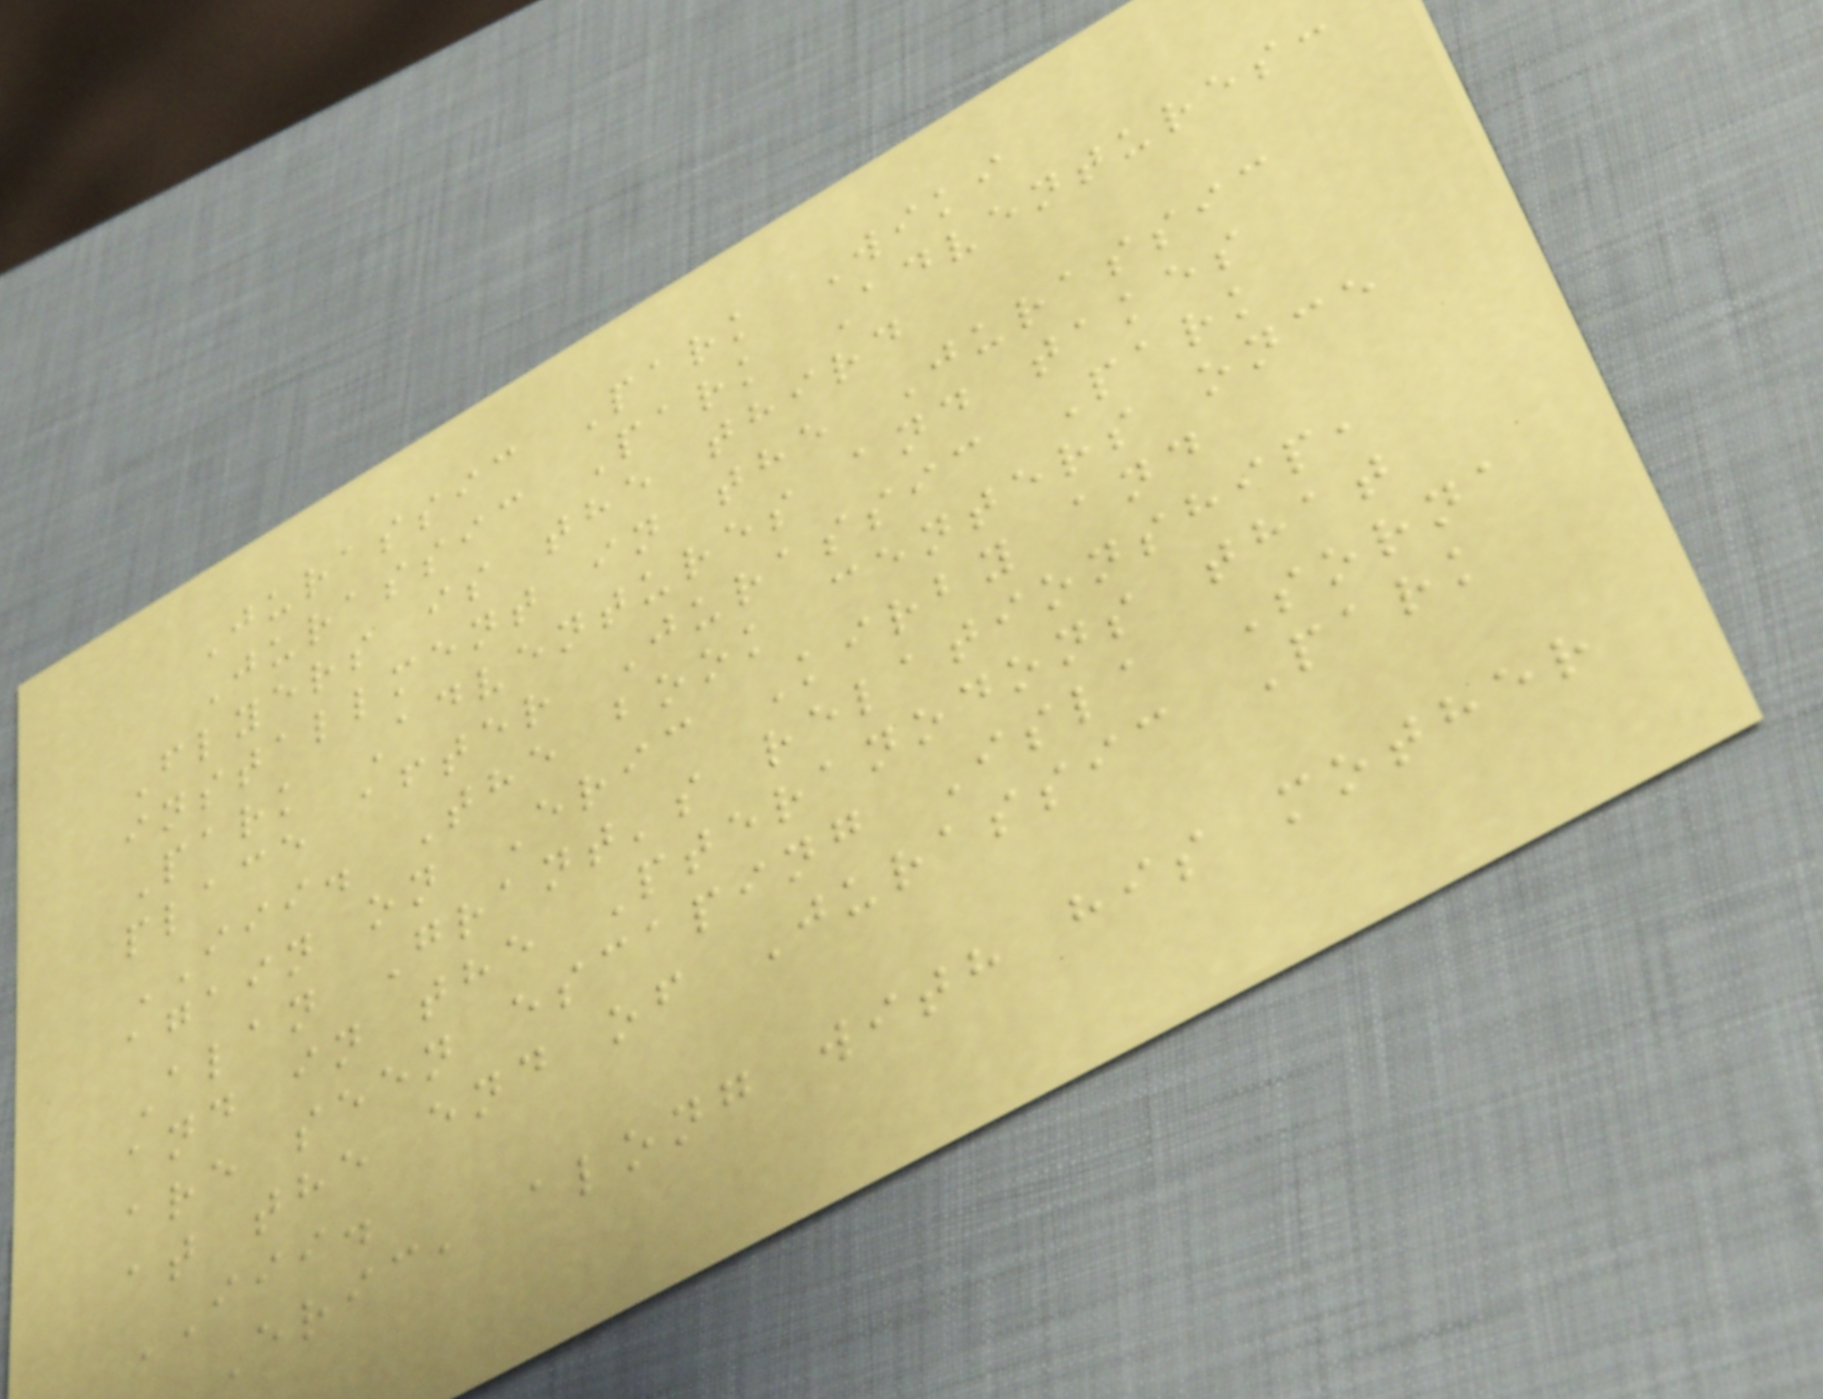Jurassic Park Wiki
Jurassic Park Adventures:
Flyers is the third
installment in the Jurassic
Park Adventures and takes
place after Jurassic Park
III. The book centers once
again on Eric Kirby and
Alan Grant's relationship,
and in the Pteranodons that
are seen escaping Isla Sorna
at the end of Jurassic Park
III.
Eric, along with his mother
